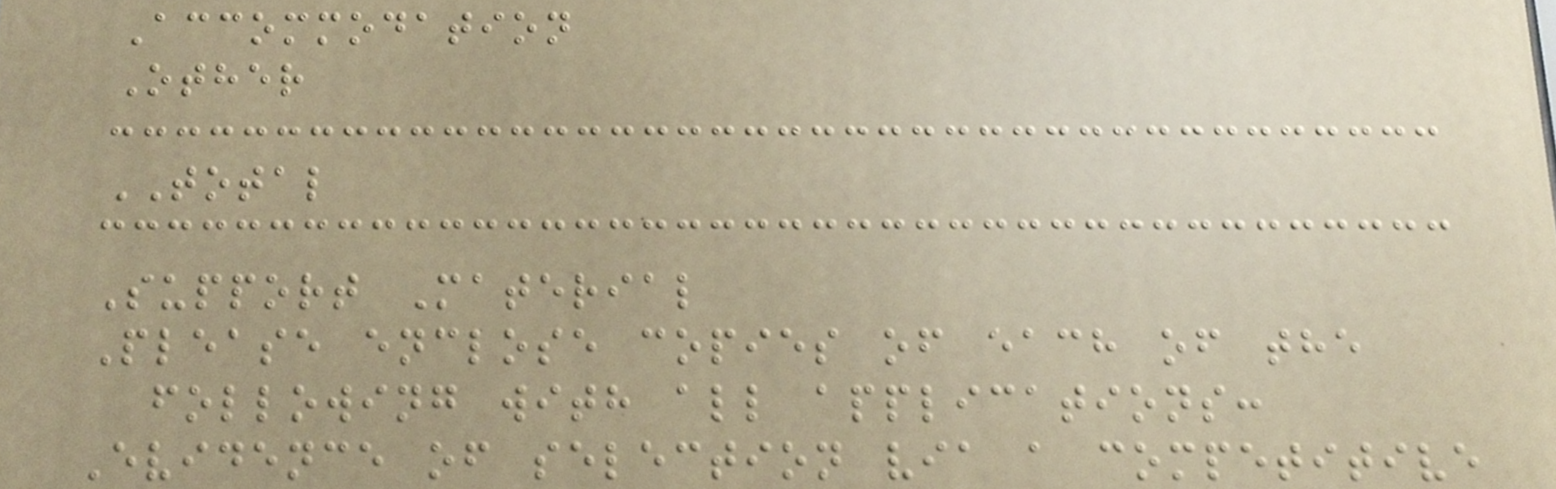Accommodation
Other
TOTAL
Support Material
Please enclose copies of each of the
following with all applications:
Evidence of selection via a competitive
